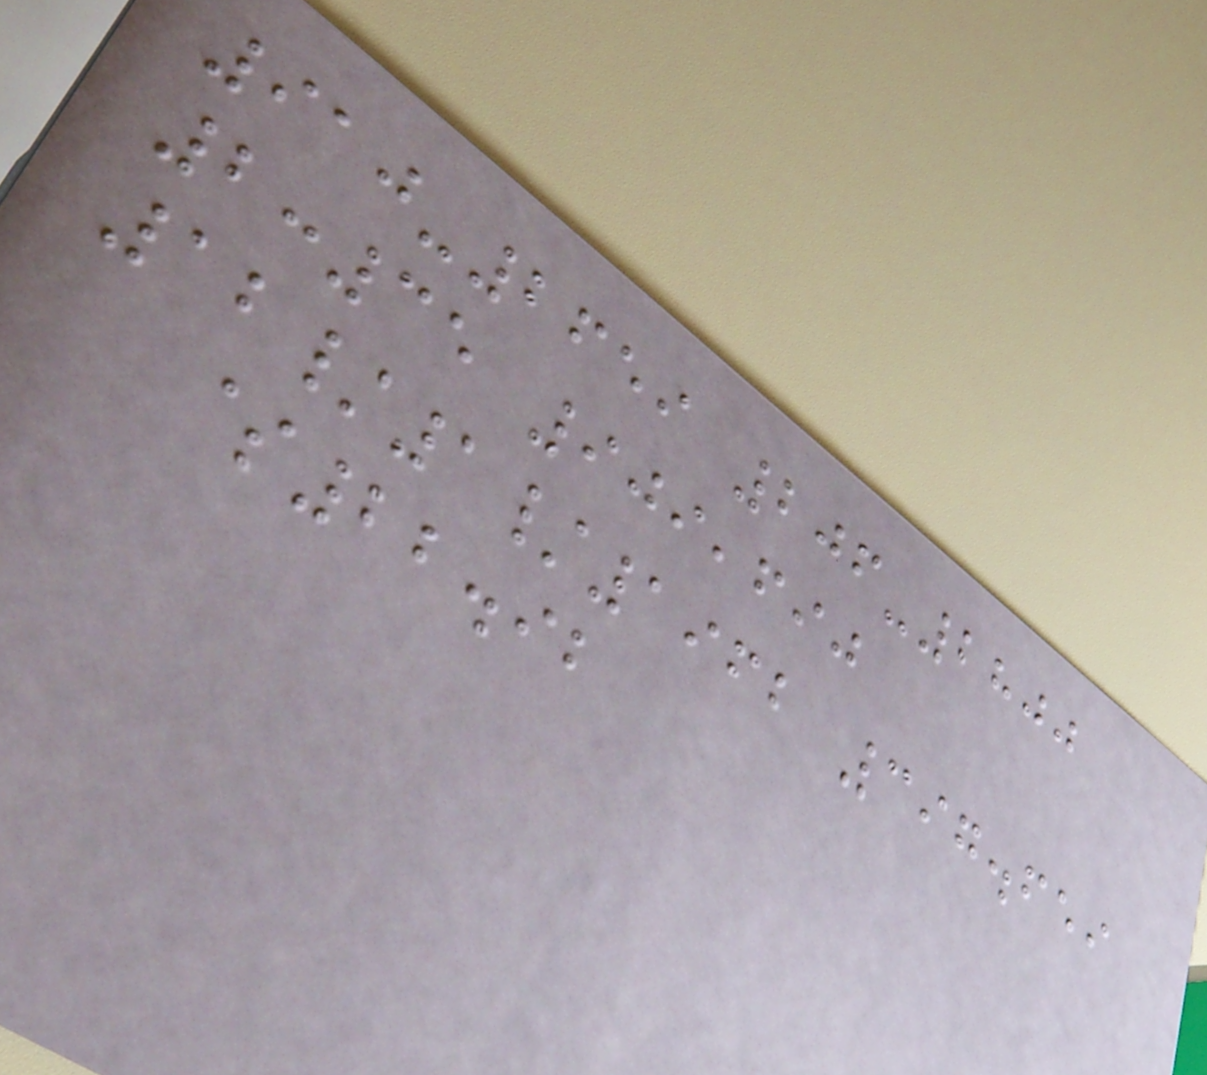910-2659 206-2800
2:35 909,690
12/1/1962 397.659
$22.92
